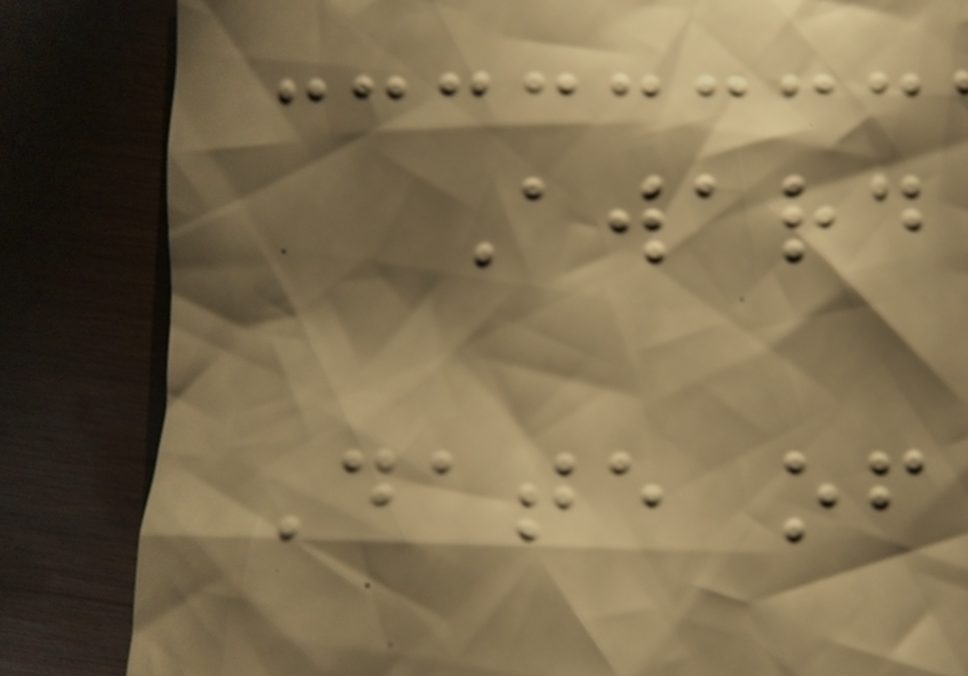Award
Date of
